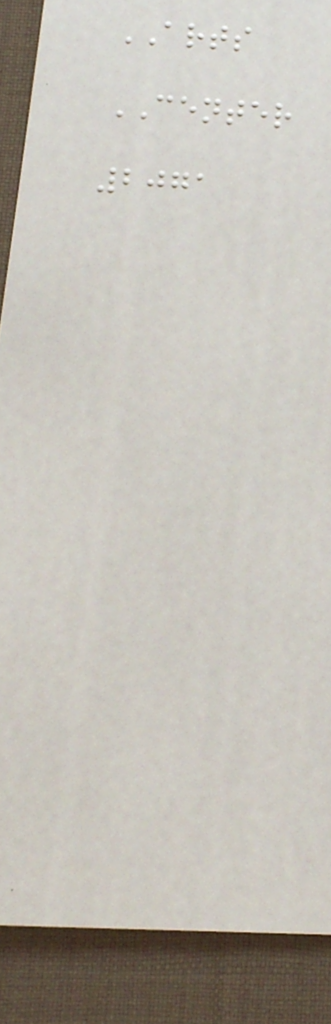ARTS
CENTER
2071
